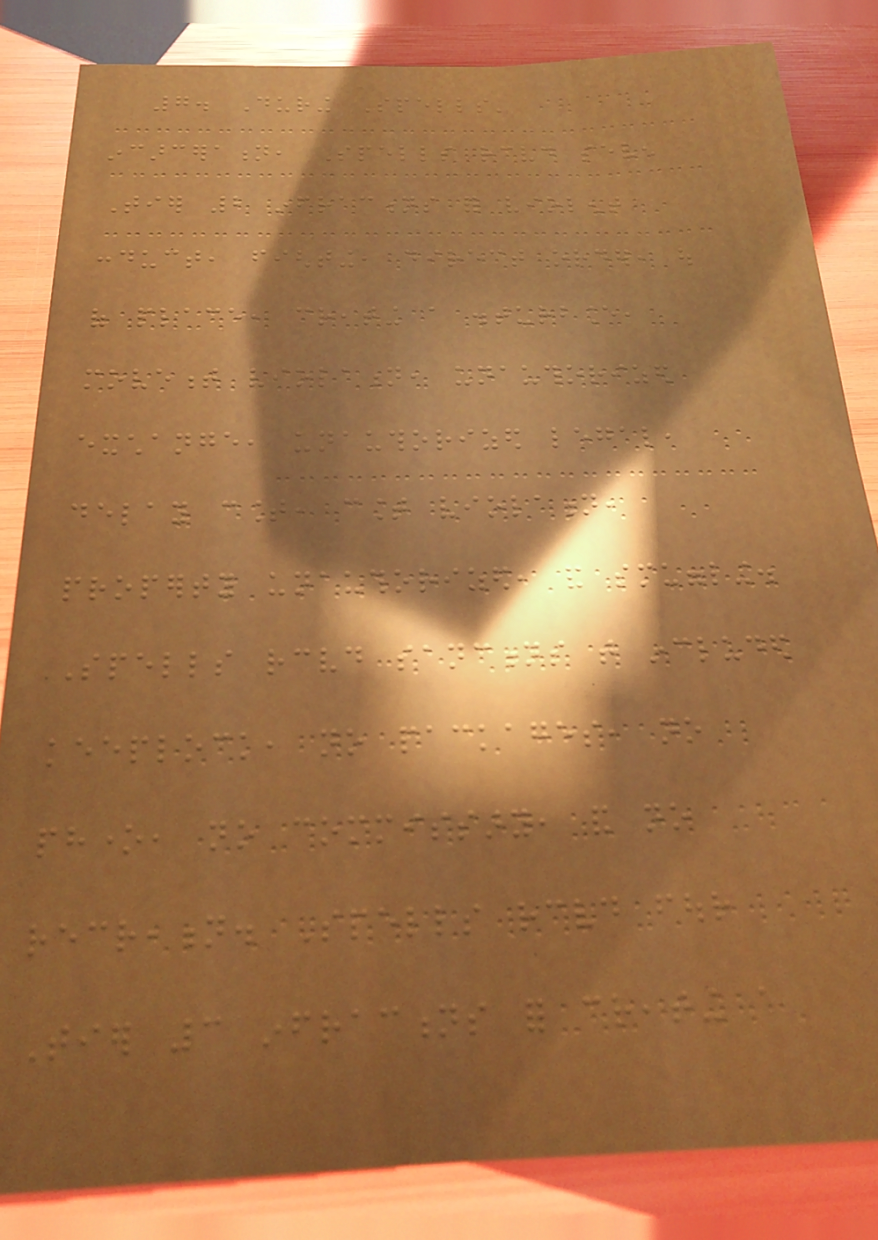7. During Spells'
incarceration, Spells received seven
Tier 2 infractions for violent
conduct, fighting, direct order, out
of place, creating a disturbance,
movement violation, unauthorized
exchange, unauthorized legal,
delay count, count violation,
property unauthorized, and smuggling.
Spells received sanctions that included
keeplock, no packages, no
phone, no commissary, and no
recreation. Spells received four
Tier 3 infractions for creating a
